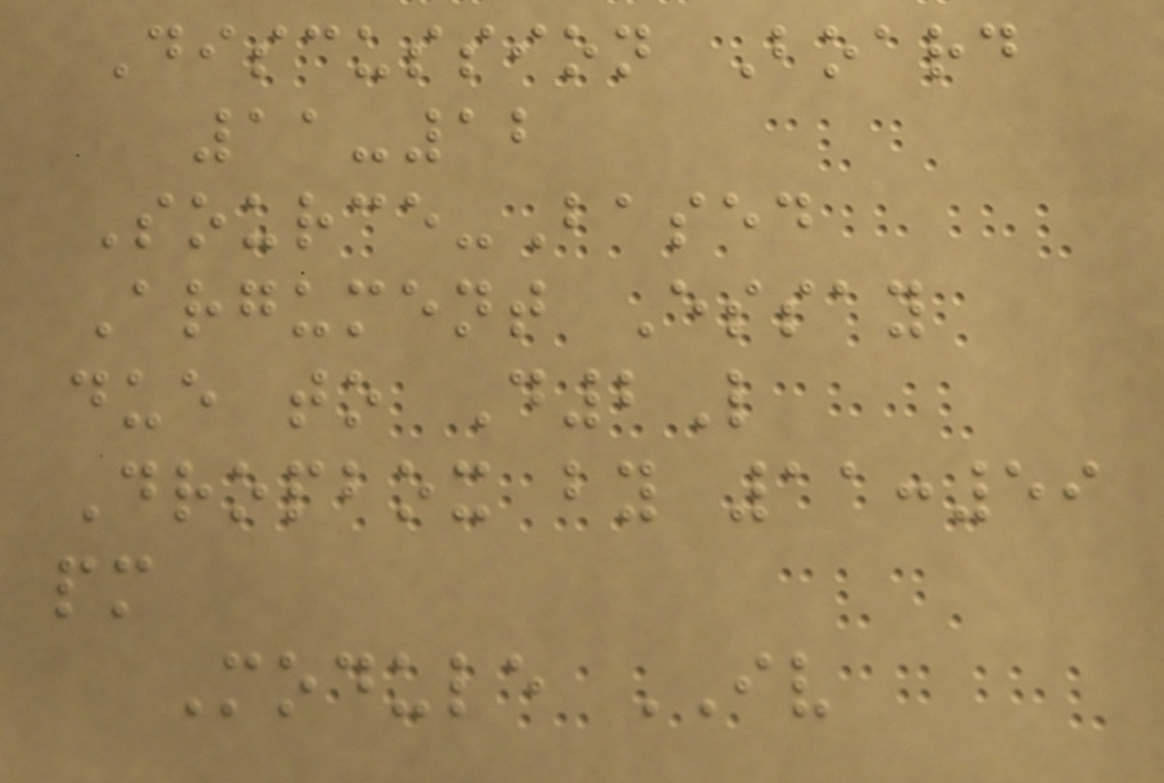Discussion Board
11-12
Source-Based
Argument Essay
due to D2L
Dropbox by 11:59
pm
Module IV
